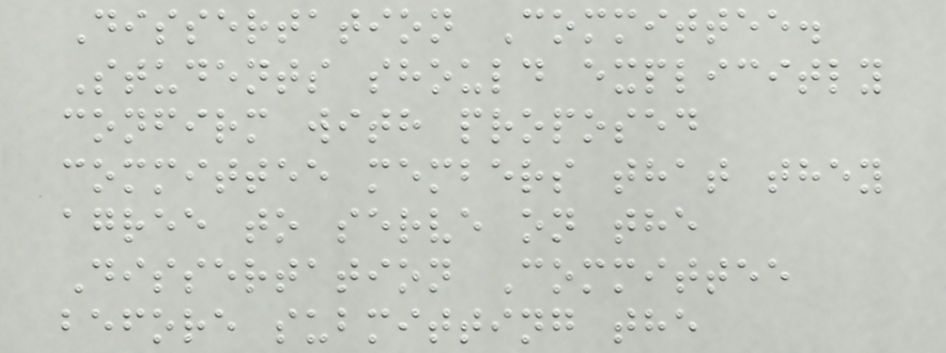Dissertation Committee.
Students should explicitly
confirm with proposed
committee members that they
agree to serve on the
Dissertation Committee
before submitting the
